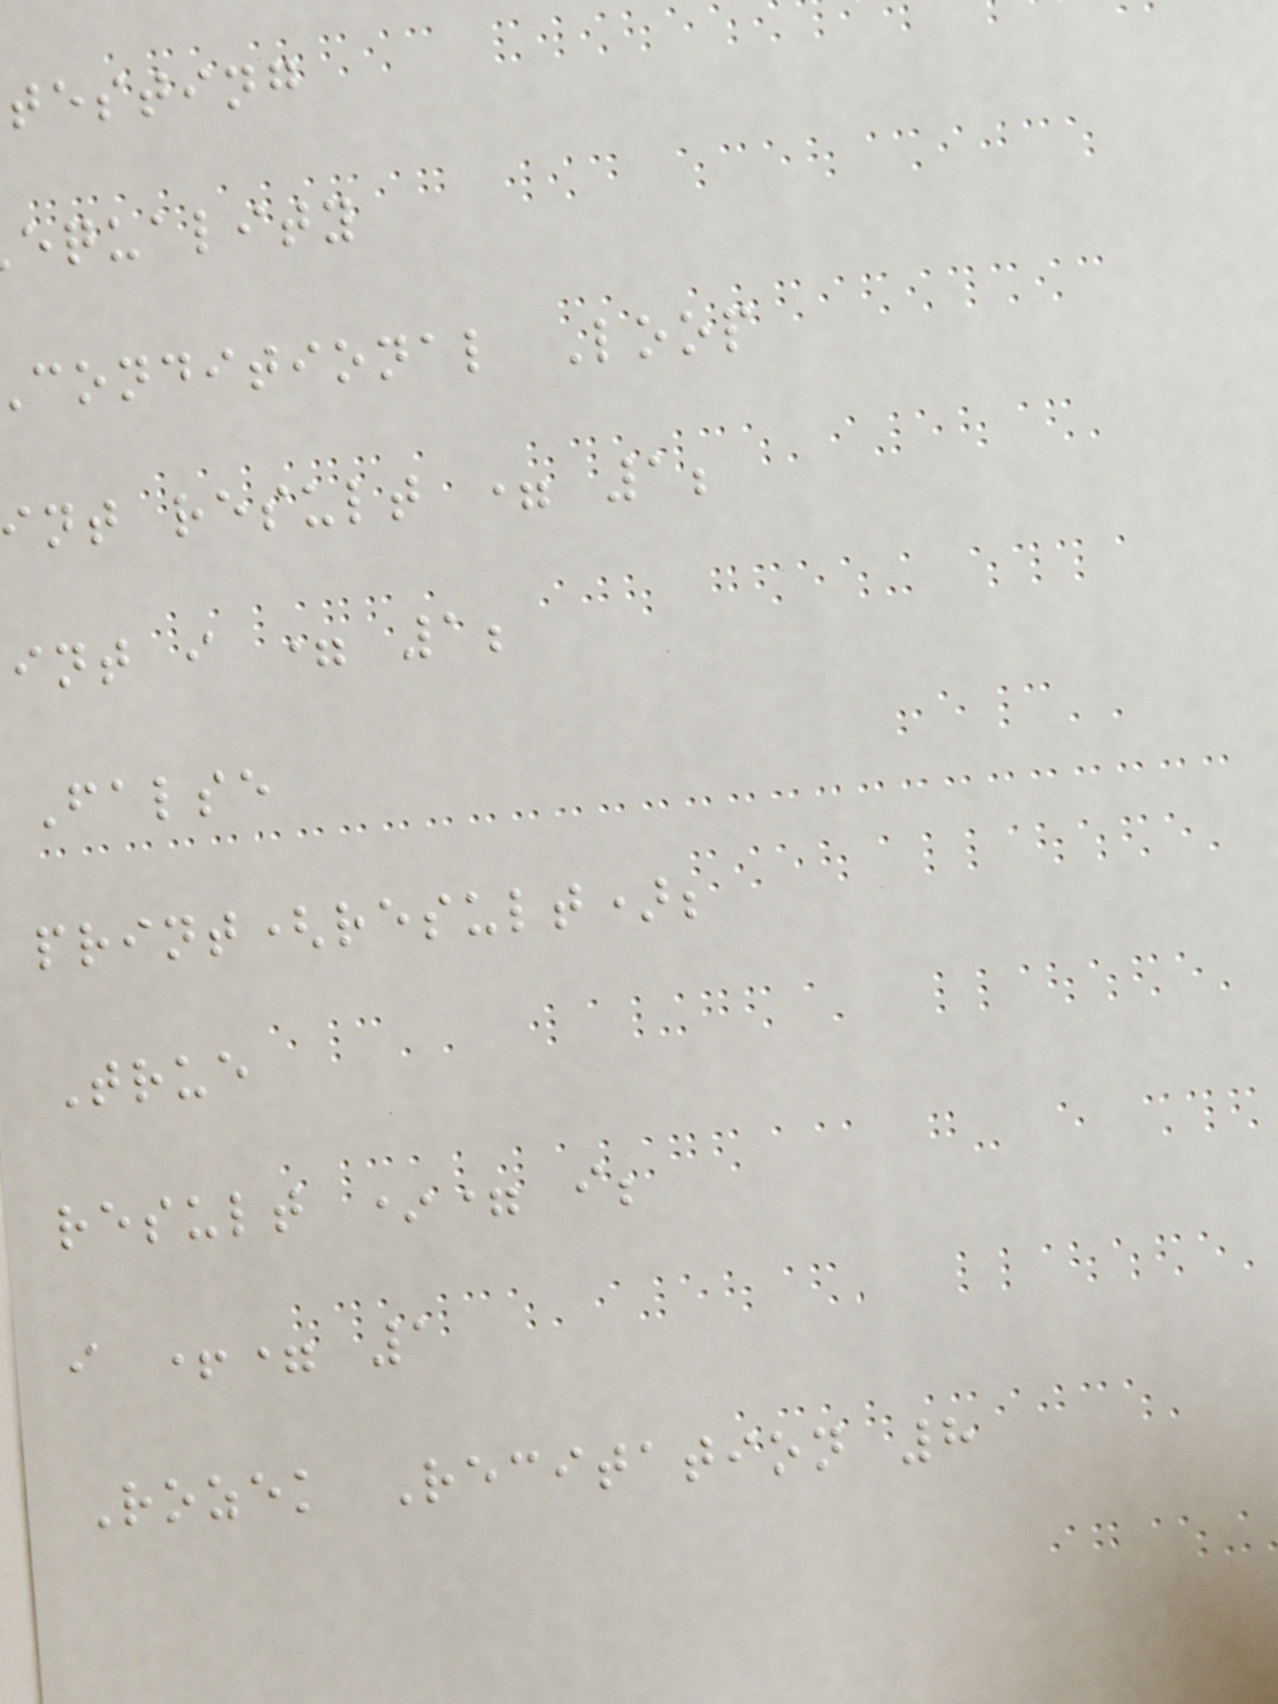testing
equality
conditional Loop
int result = 1;
int i = 1;
False
print(result);
True
result *= i;
i += 1
Rozek Recitation 8
